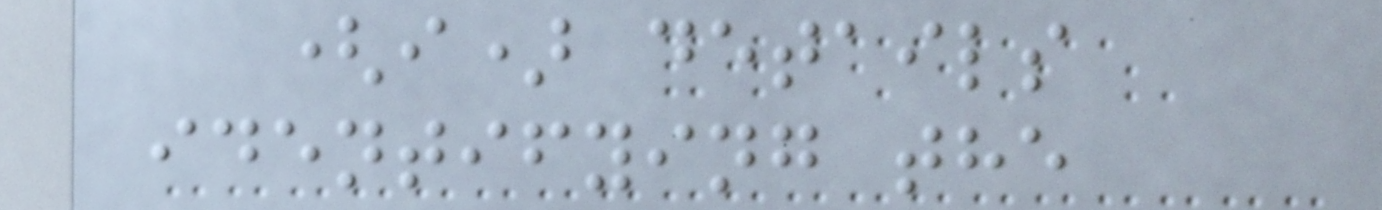(i) details
identifying the
